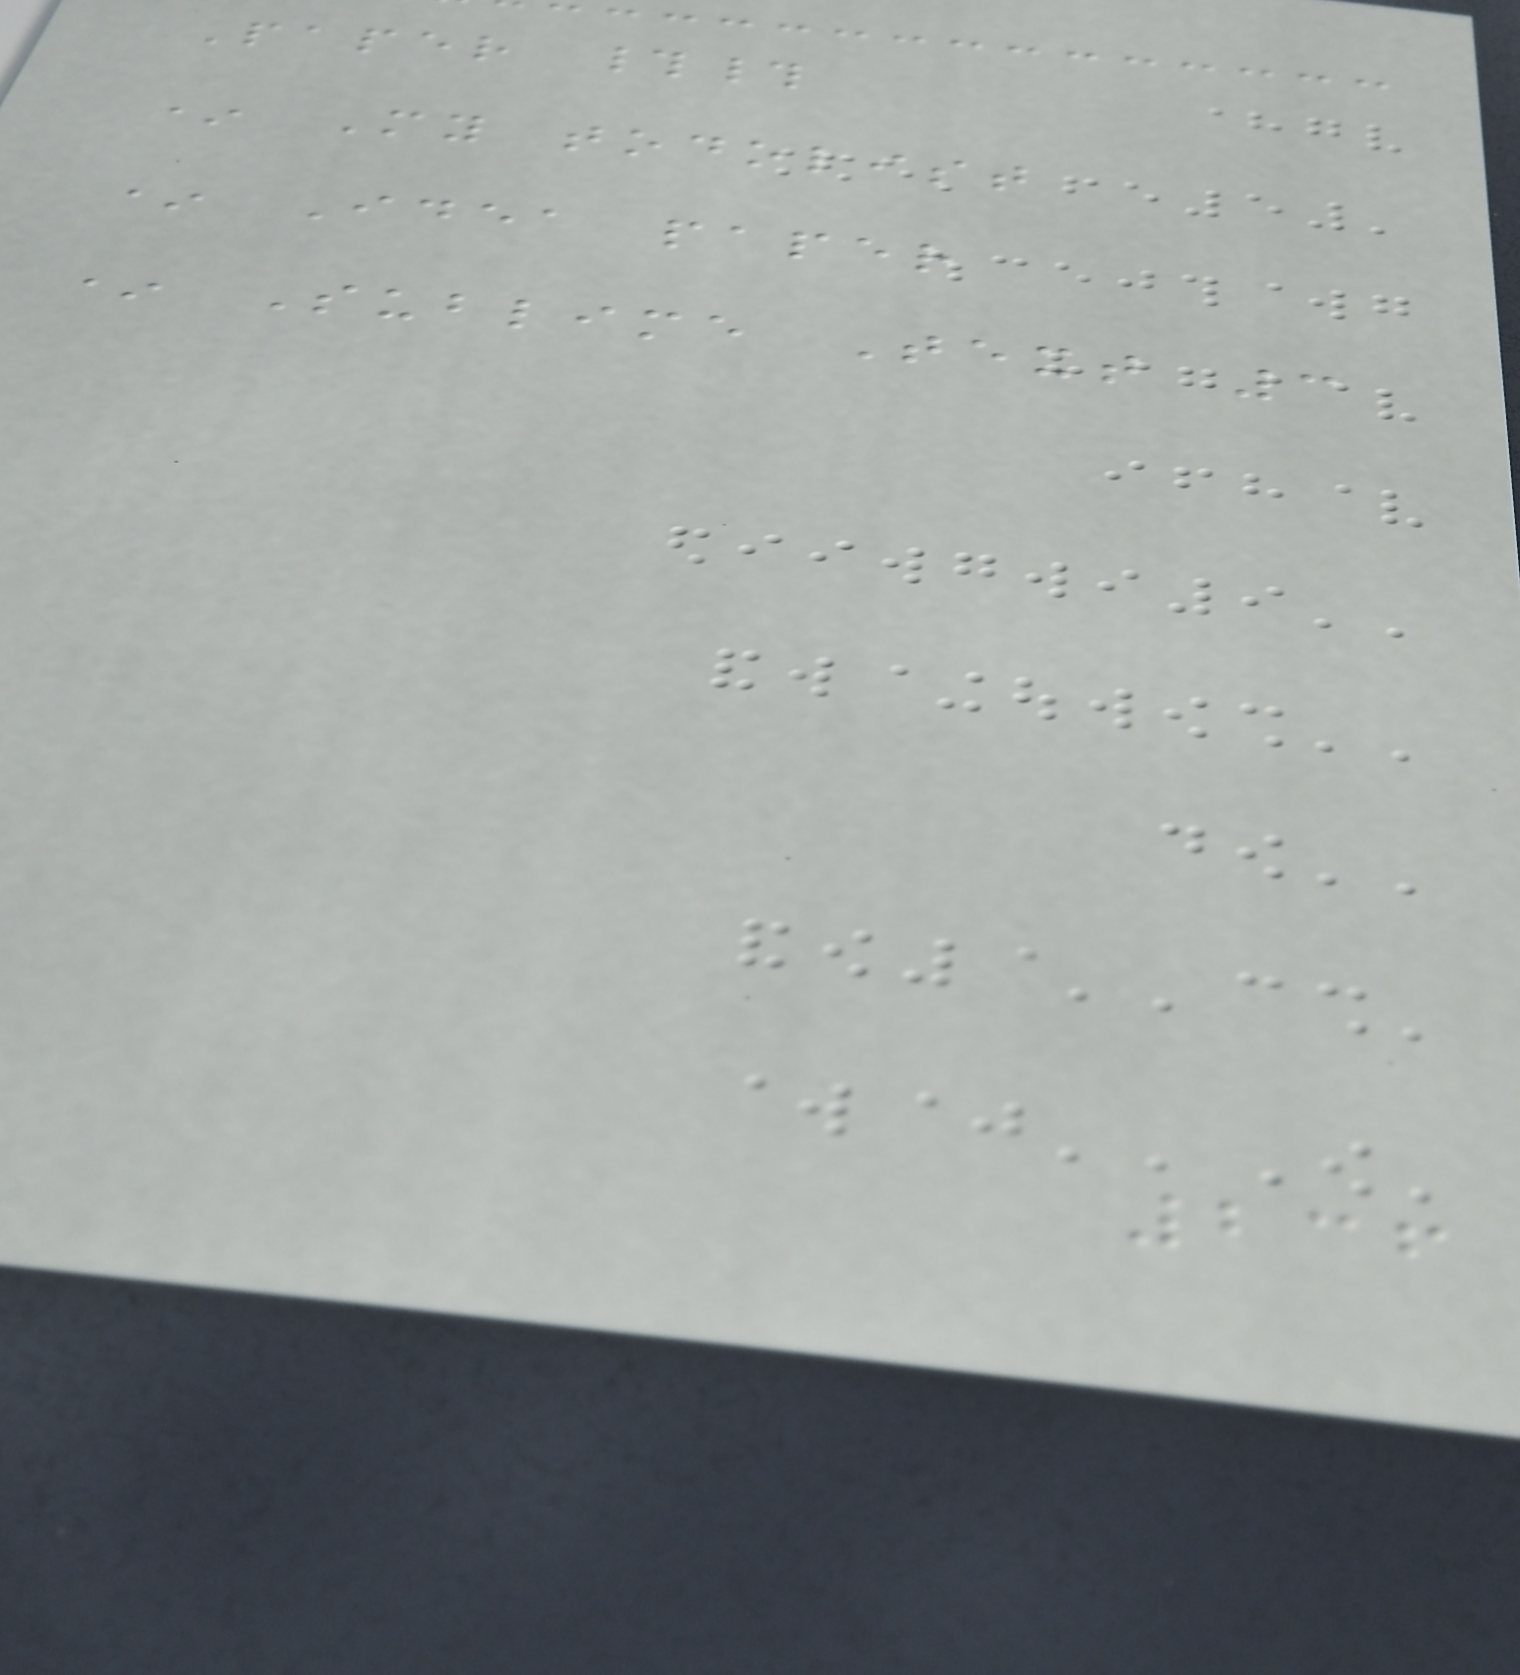Paper ##
* My todolist
* Idea paper
* Sublime Text 3
236
